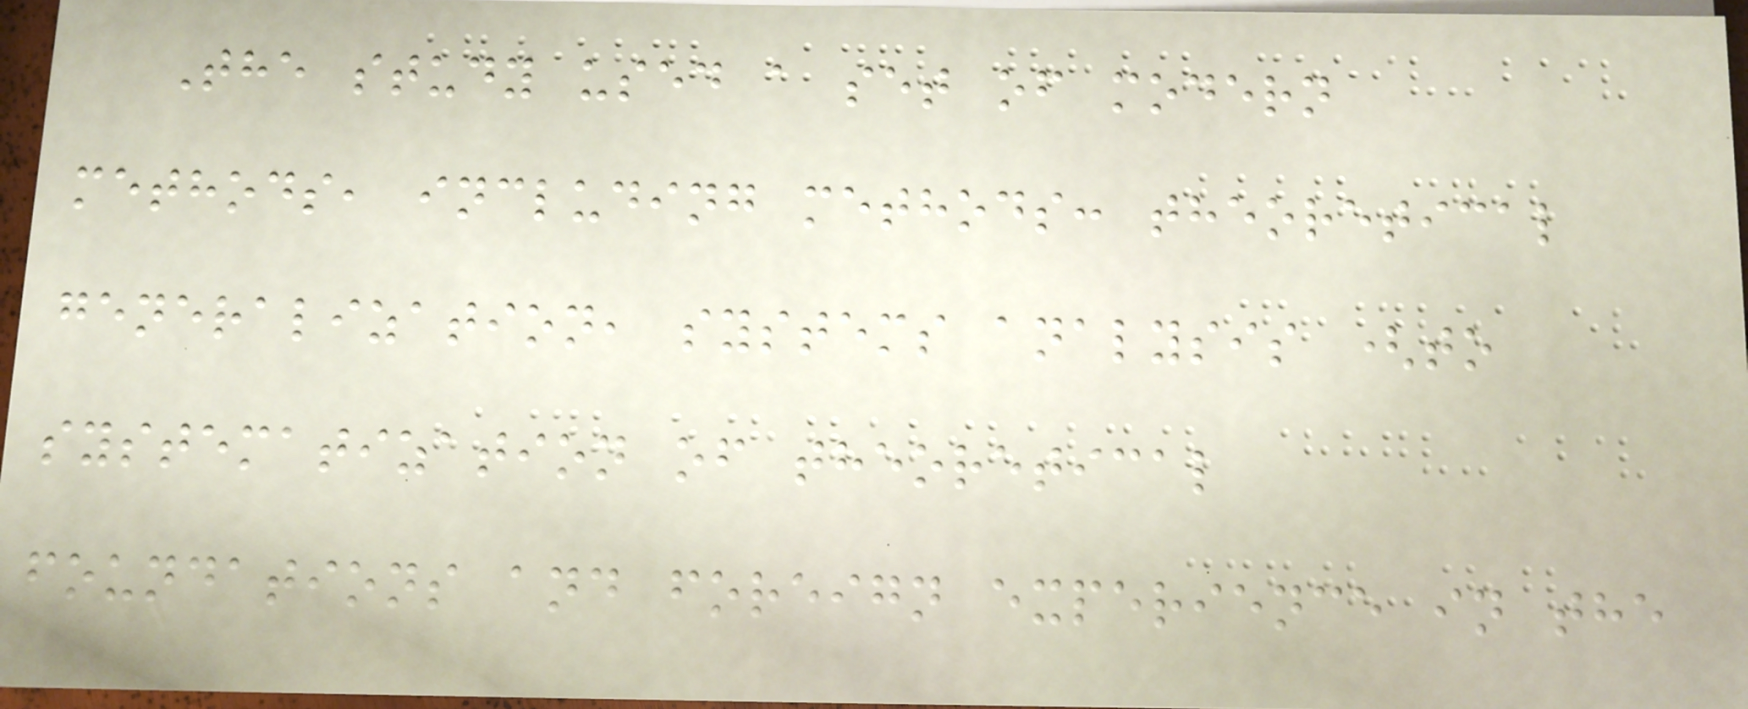The study used a set of modern
methods, including methods: theoretical
generalization, systems analysis (to
systematization of theoretical
foundations and foreign experience in the
